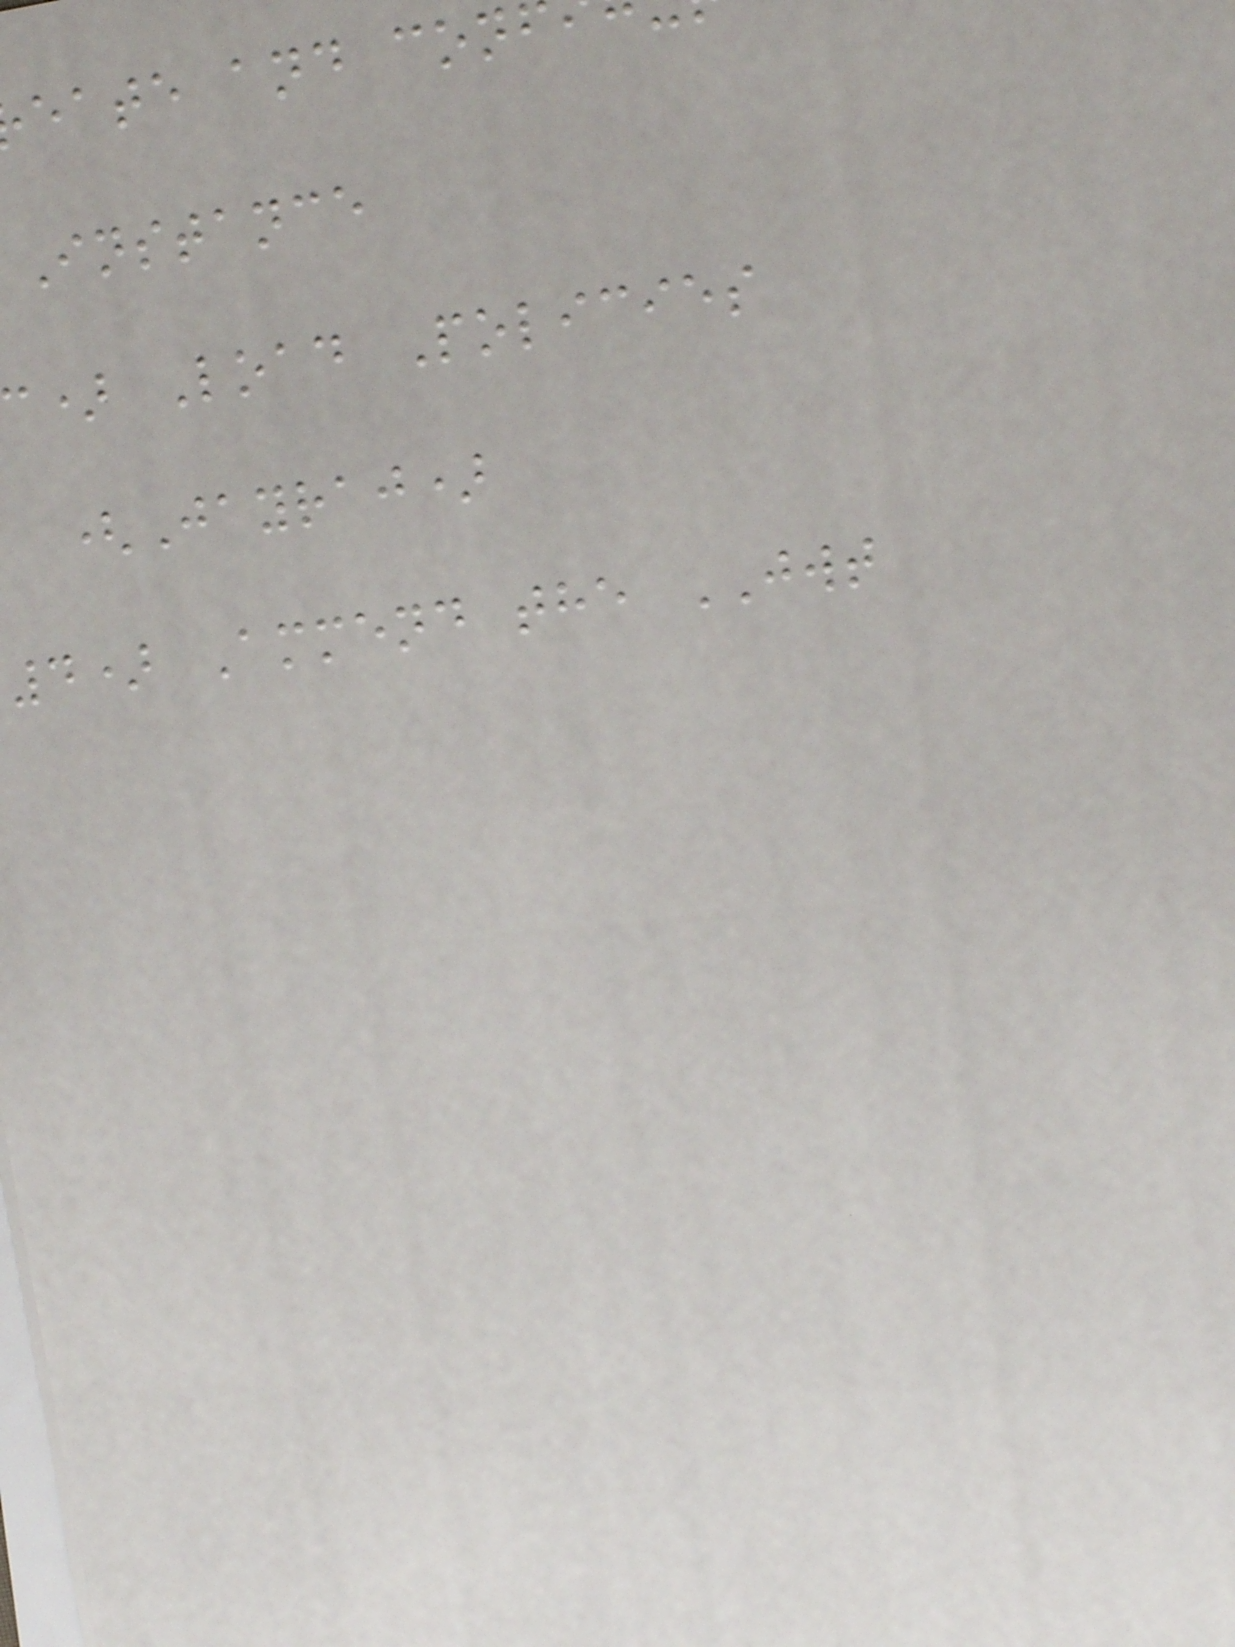eate and con
Instance
) Load Policies
(Jayraj)
4) Ammend the JWT
